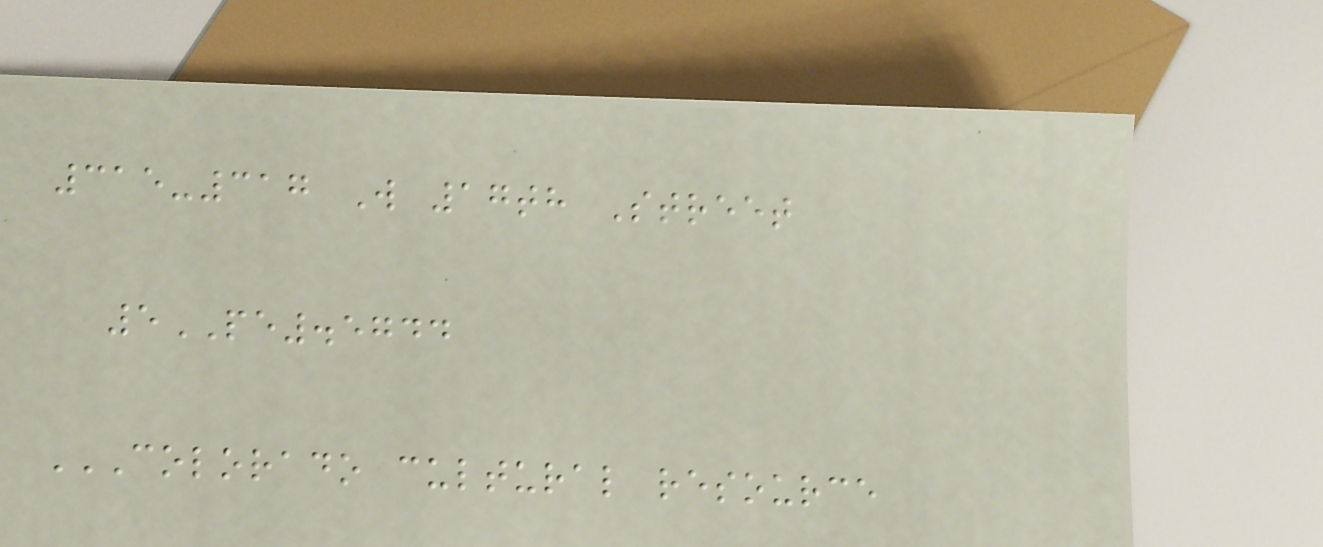315-317 W 17th Street
5PE.5744
COLORADO CULTURAL RESOURCE
